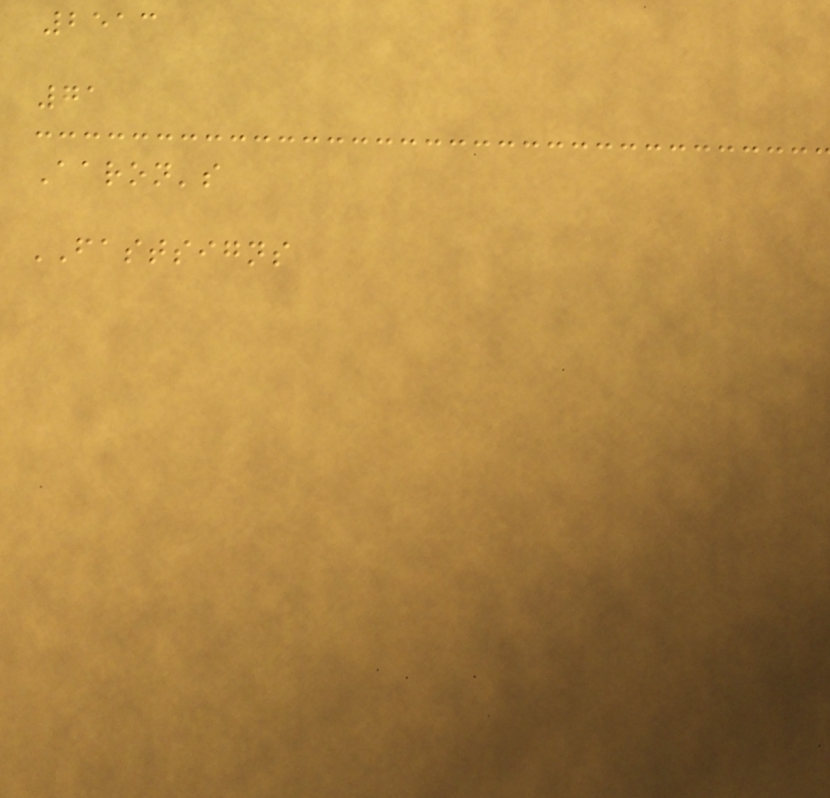2513
71
Aaron's
FASTSIGNS
